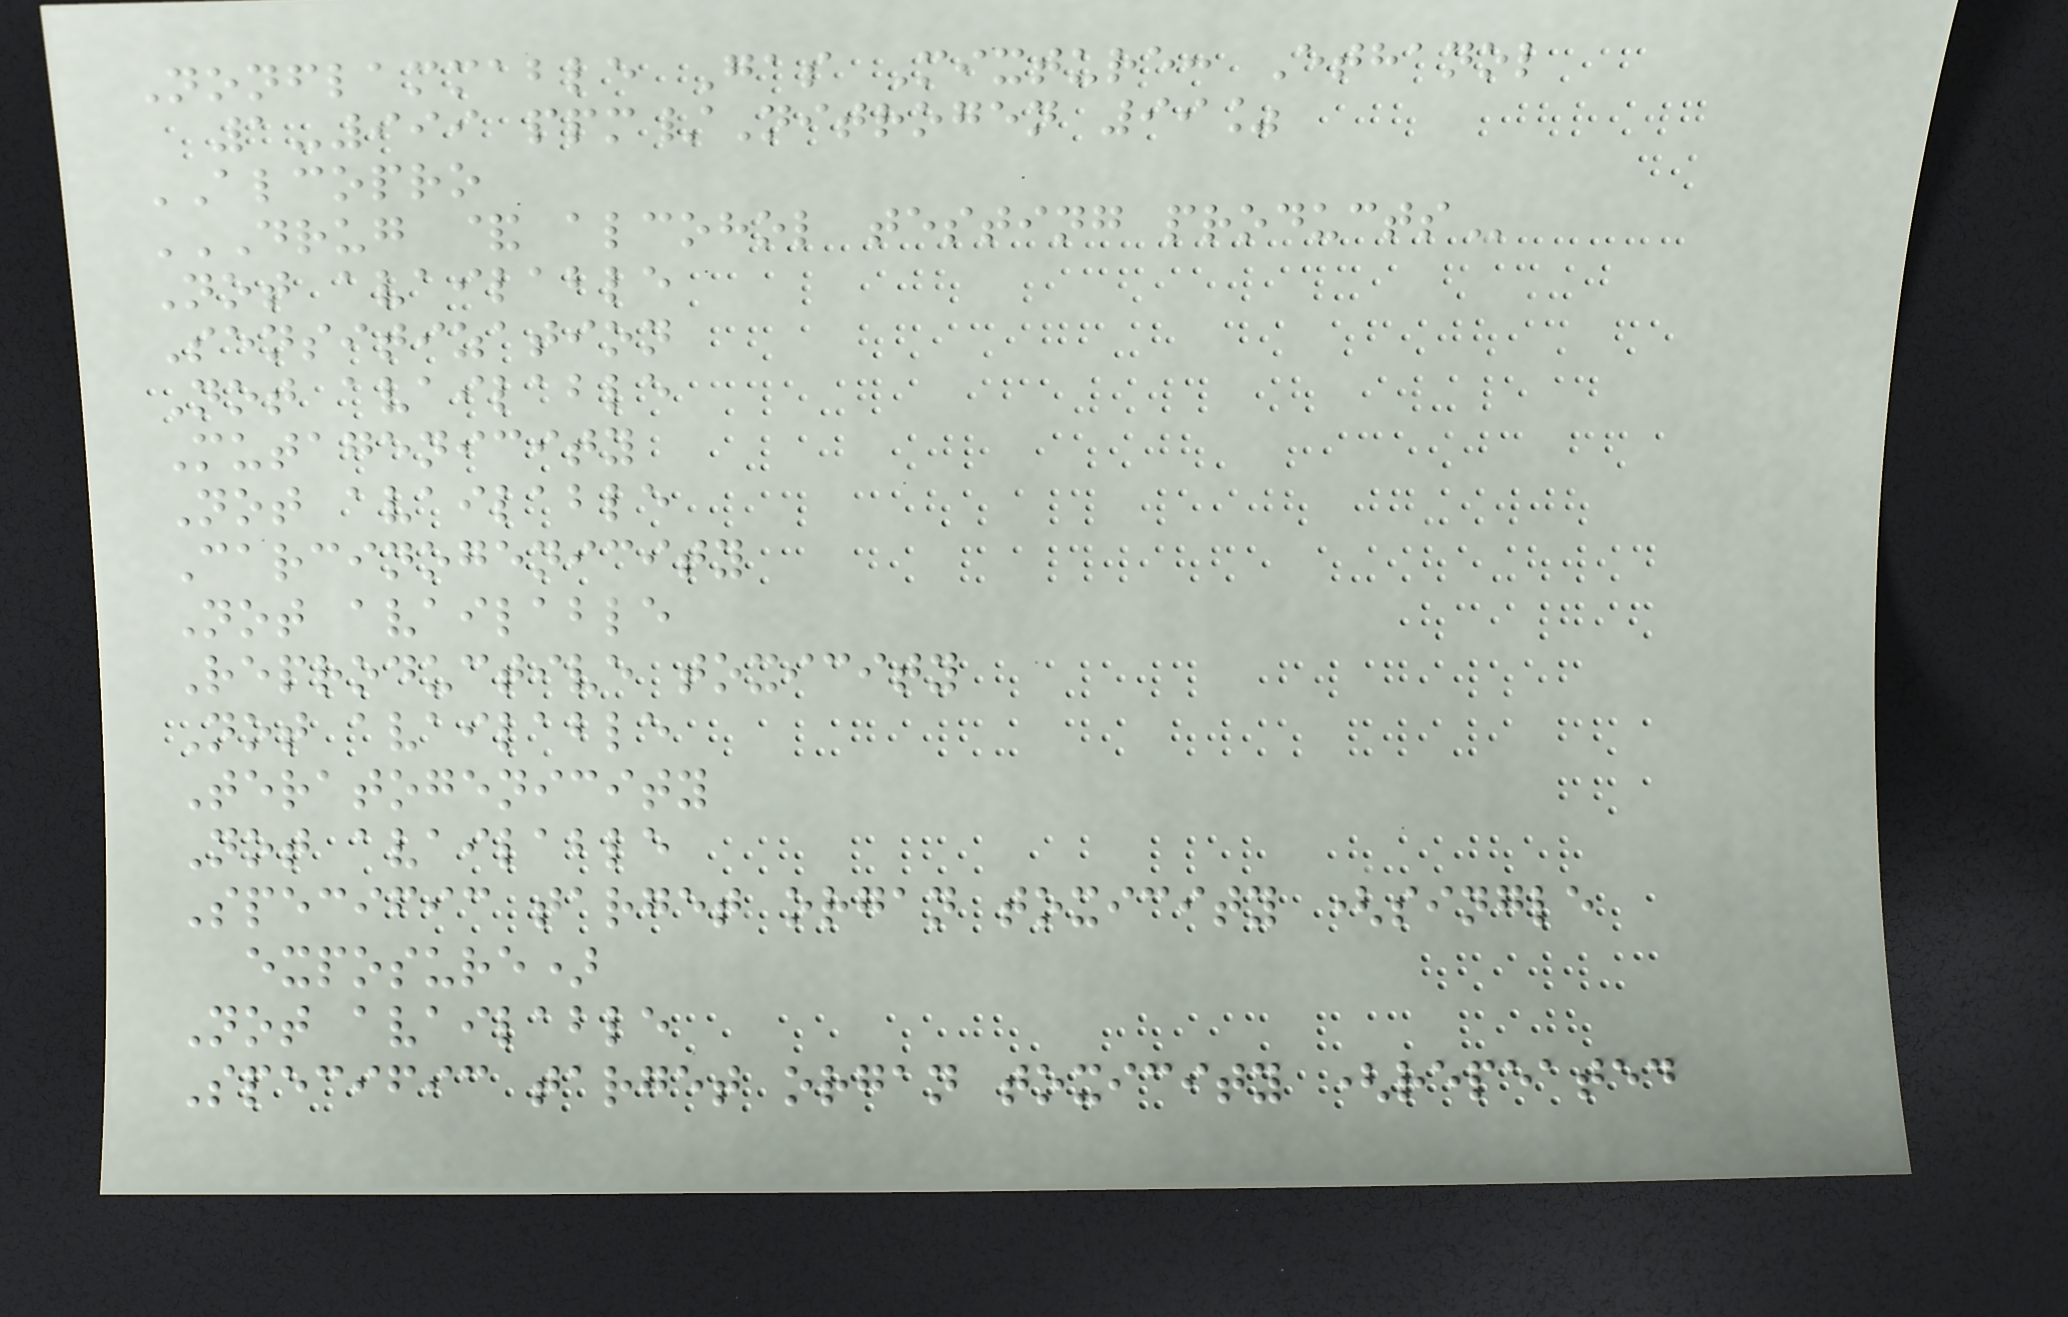Nonflammable Gas Mixture: Ethanol
1-999 ppm/Nitrogen 99%
ALCOPRO
DRUG & ALCOHOL TESTING PRODUCTS
Not available
Sensitization
Not available
Mutagenicity
Not available
Carcinogenicity
Not available
Reproductive toxicity
Not available
Teratogenicity
Not available
Specific target organ toxicity (single
exposure)
Not available
Specific target organ toxicity (repeated
